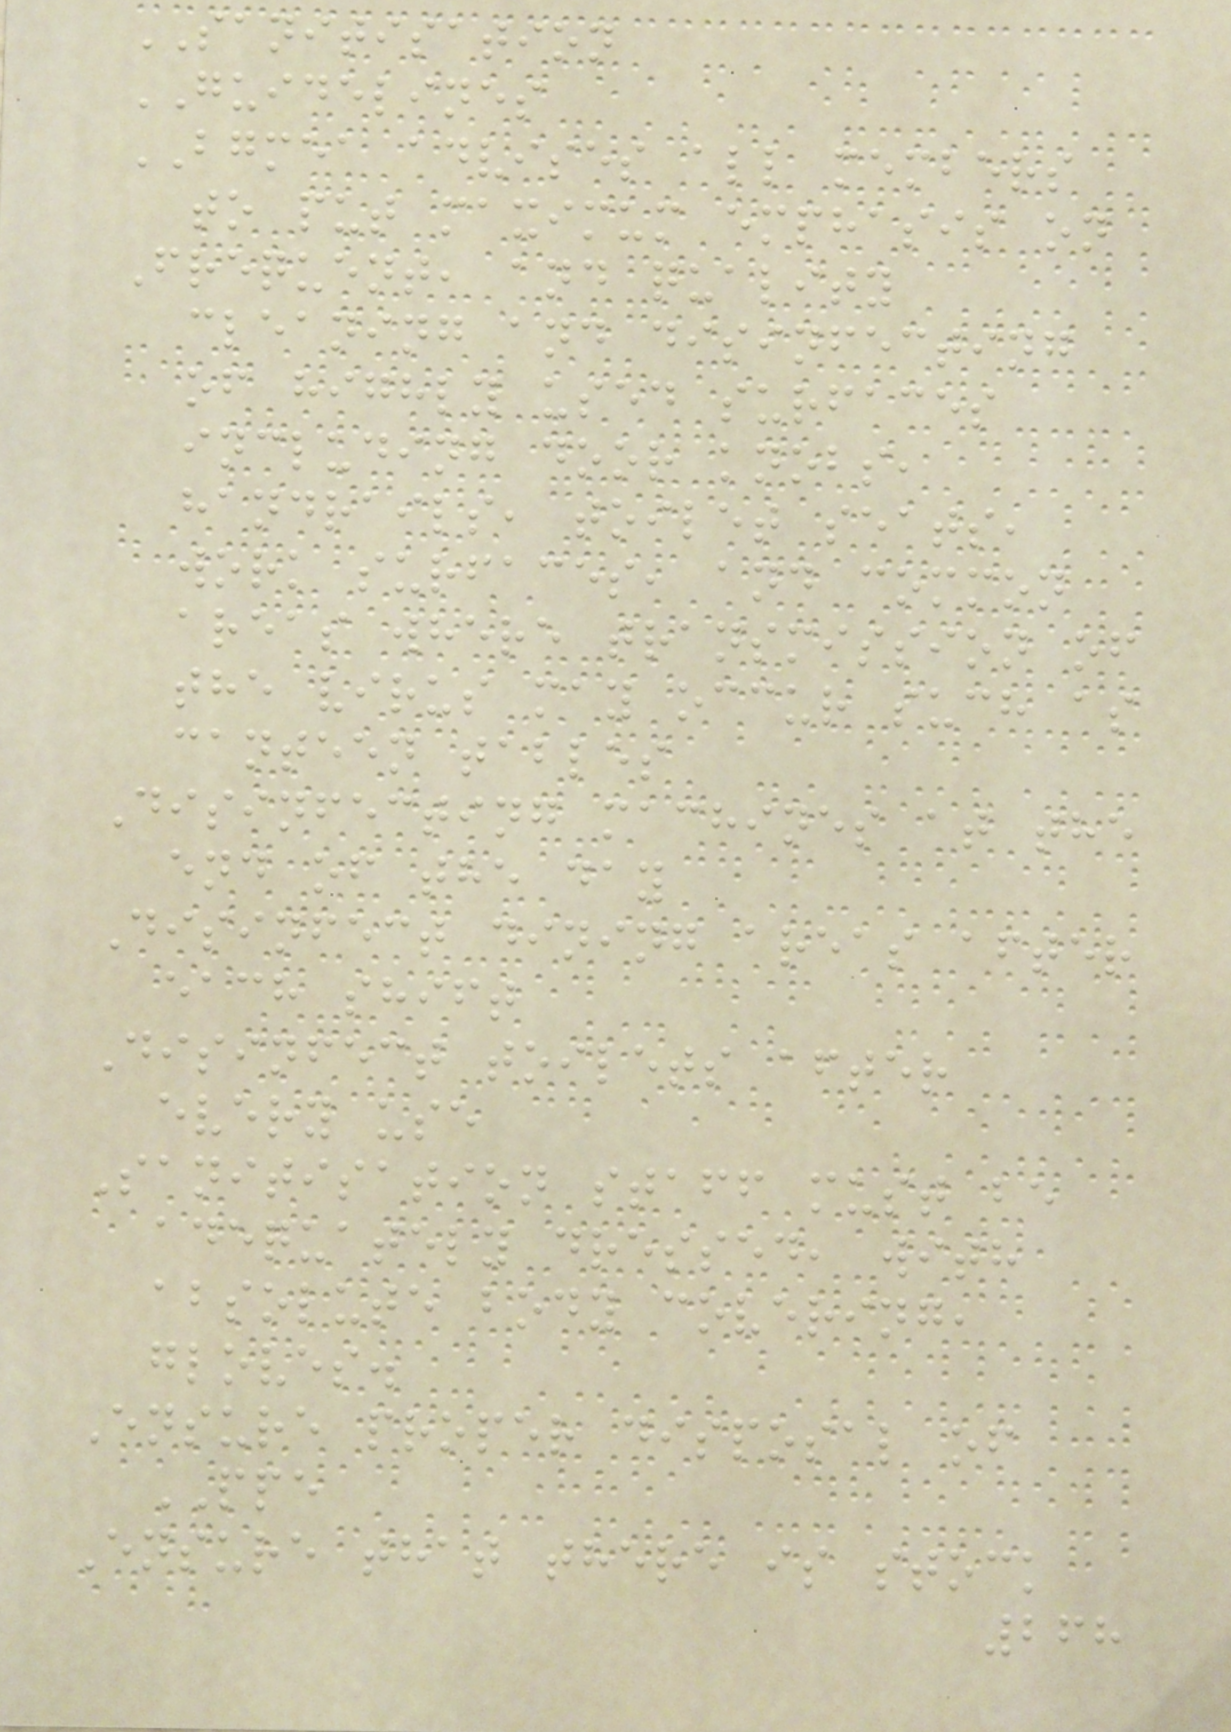SANITISATION
GUIDELINES
BGMEA advises all members
to put maximum emphasis on
Frequent, and quality
cleaning and disinfecting
of highly used surfaces
including door knobs,
handrails, toilet seats,
work surfaces, and common
areas where transmission of
the virus may occur such as
canteen tables
Disinfecting machines at the
end of the day
Disinfect dining areas after
each shift
Disinfect toilets after
every use
Sanitisation staff must be
adequately dressed, with
absolute body covering,
gloves.
Ensure proper disposal of
PPE
Ensure that there is stock
268
